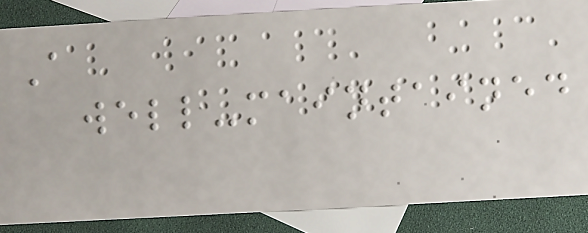A
well-maintained
